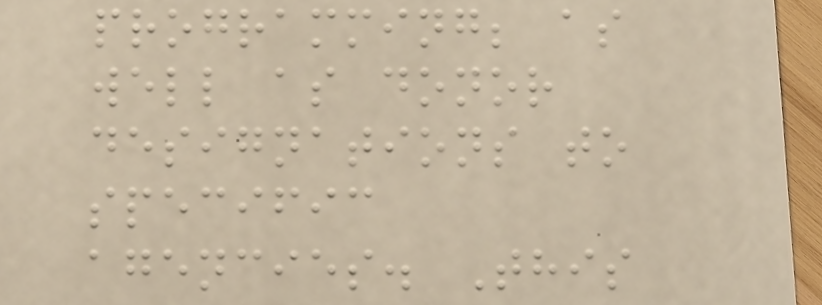programming; as
well as donor
designations to
specific
agencies. This
